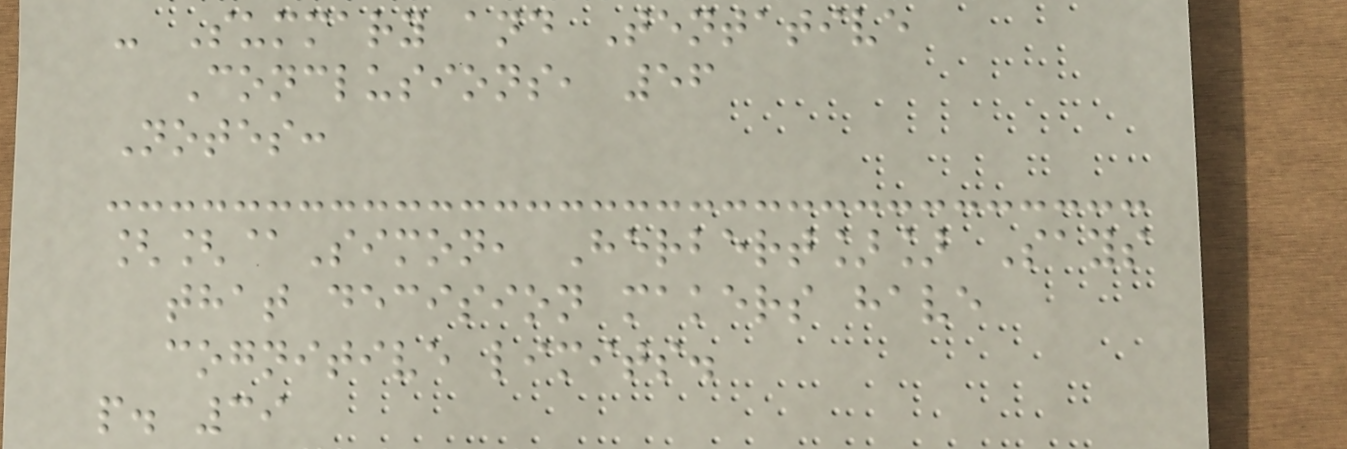- Summary and Tentative
Conclusions, 56
Notes:
[[@Simon, Herbert]] Says
that decision makers have
cognitive limits.
p. 39
